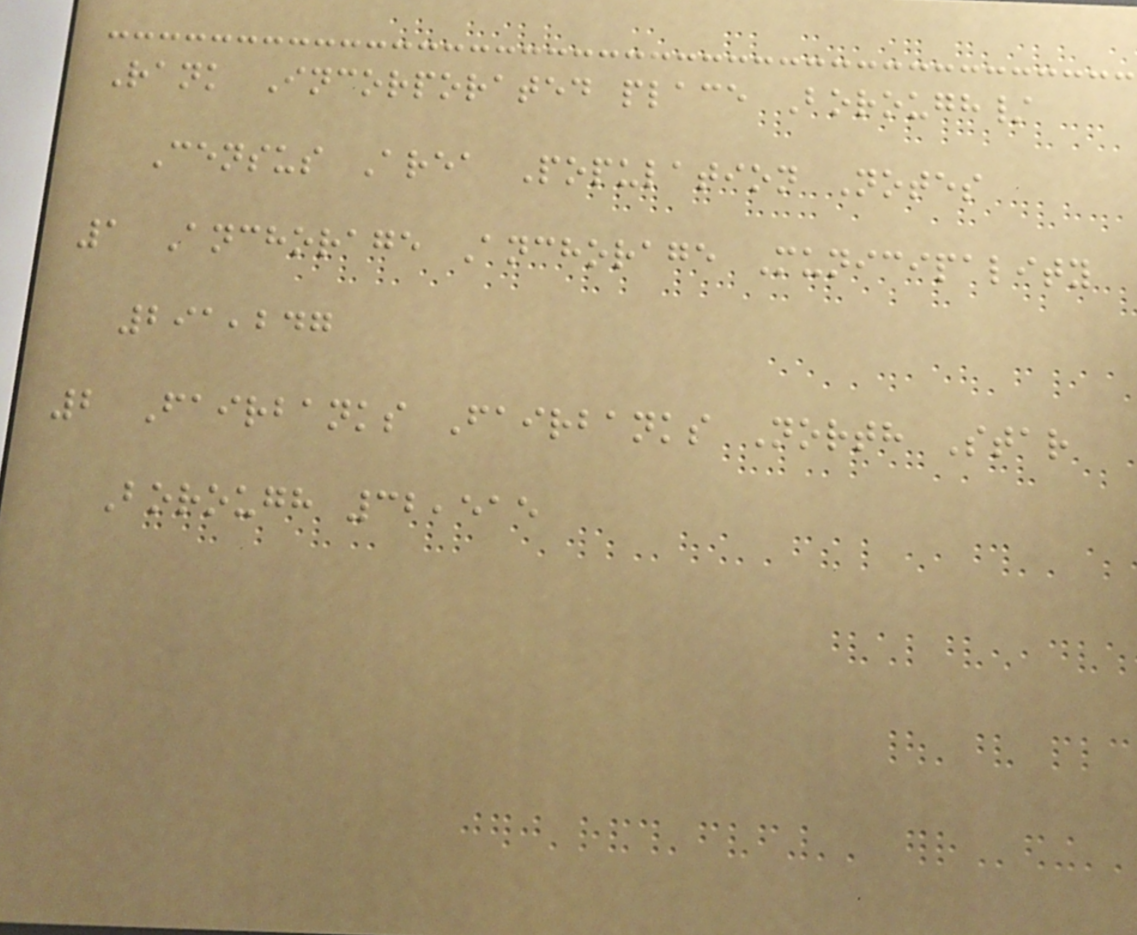Rank Incorporated place Borough/
Census Area Population Notes
1 Anchorage Anchorage Municipality
291,247
2 Fairbanks Fairbanks North Star
Borough 32,515
